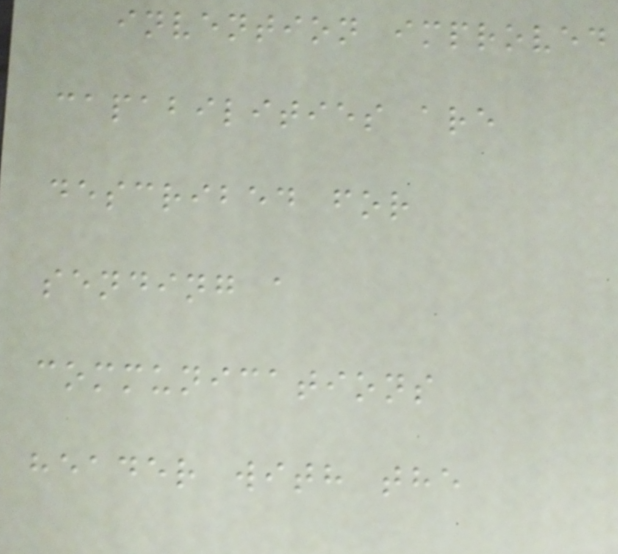invention improved
capabilities are
described for
sending a
communications
header with the
